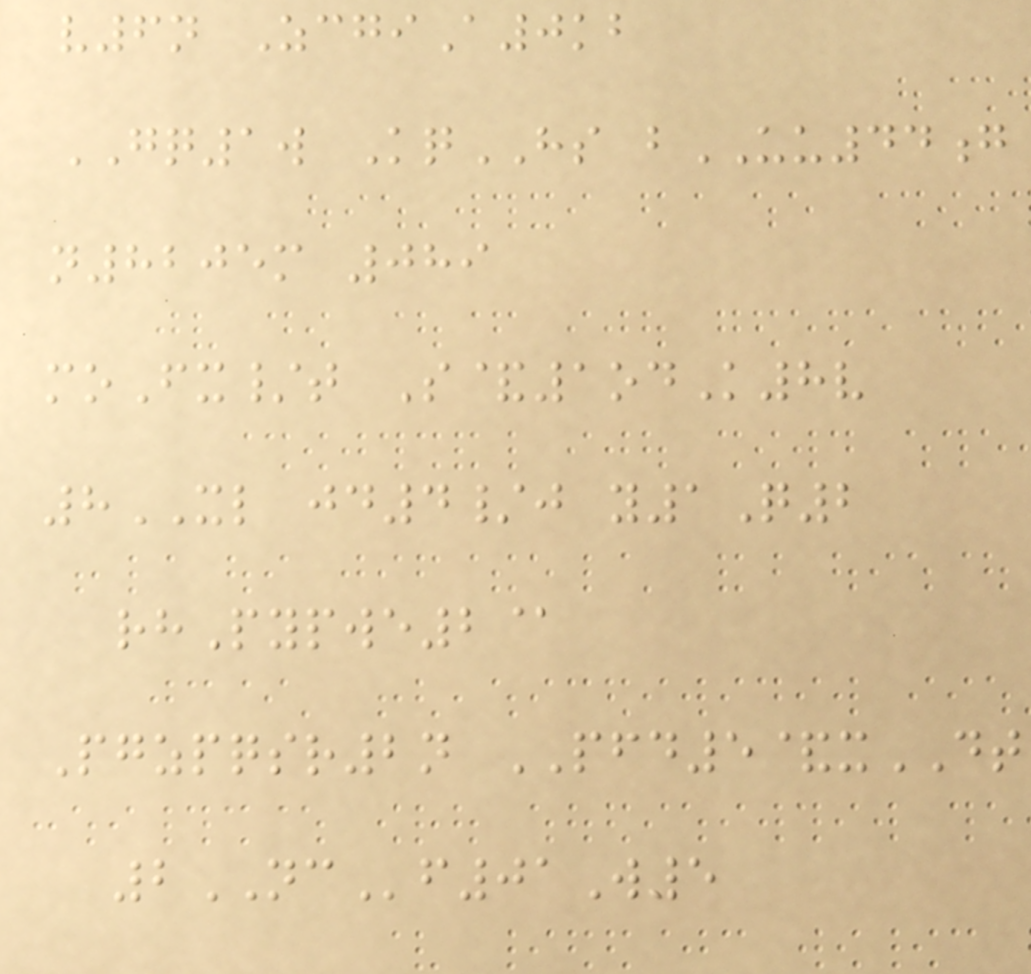v6n ZcgiA0kb
GQ1w KqHS bUU44g
n8205m 089
moFx/t S&1odK8v
8XL jd4/j y1Q2
rhPypwe2@
Pgzpqsr2n PFD5&xDT
2NCf01W5
